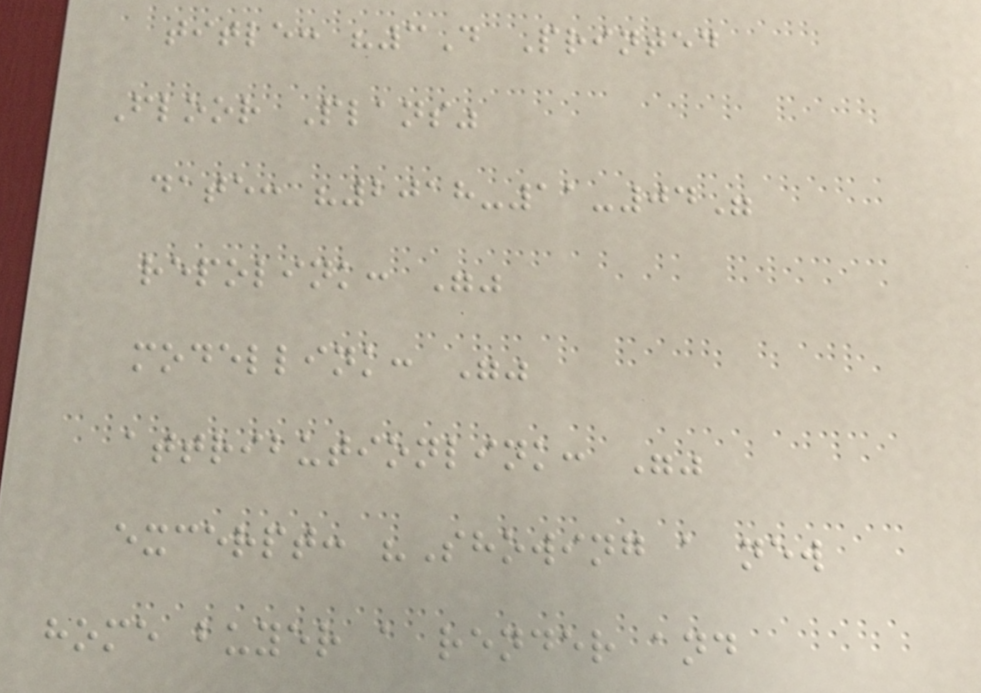title: "3D Printed
Floor Plans"
date: "2018-11-04"
repolink: ""
modellink: ""
attributionlink: ""
excerpt: "Showing a new
home buyer a render and
